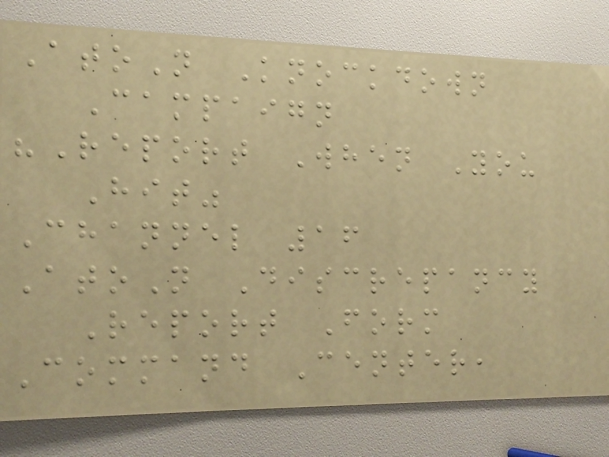AtoN Knockdown
Campaign
"Report When You
Hit"
Channel 16
AtoN Discrepancy
Report Form
Command Center,
